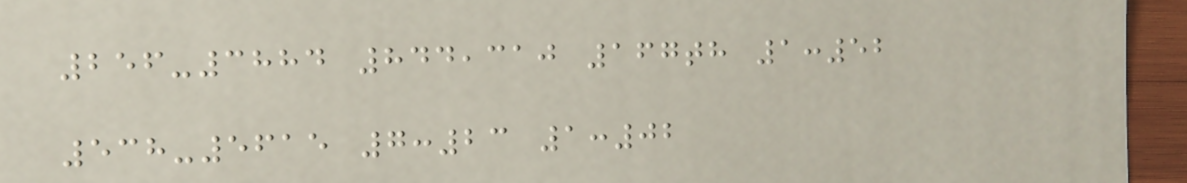256-3884 844,310 167th 1:52
538-5615 7:23 1:02
